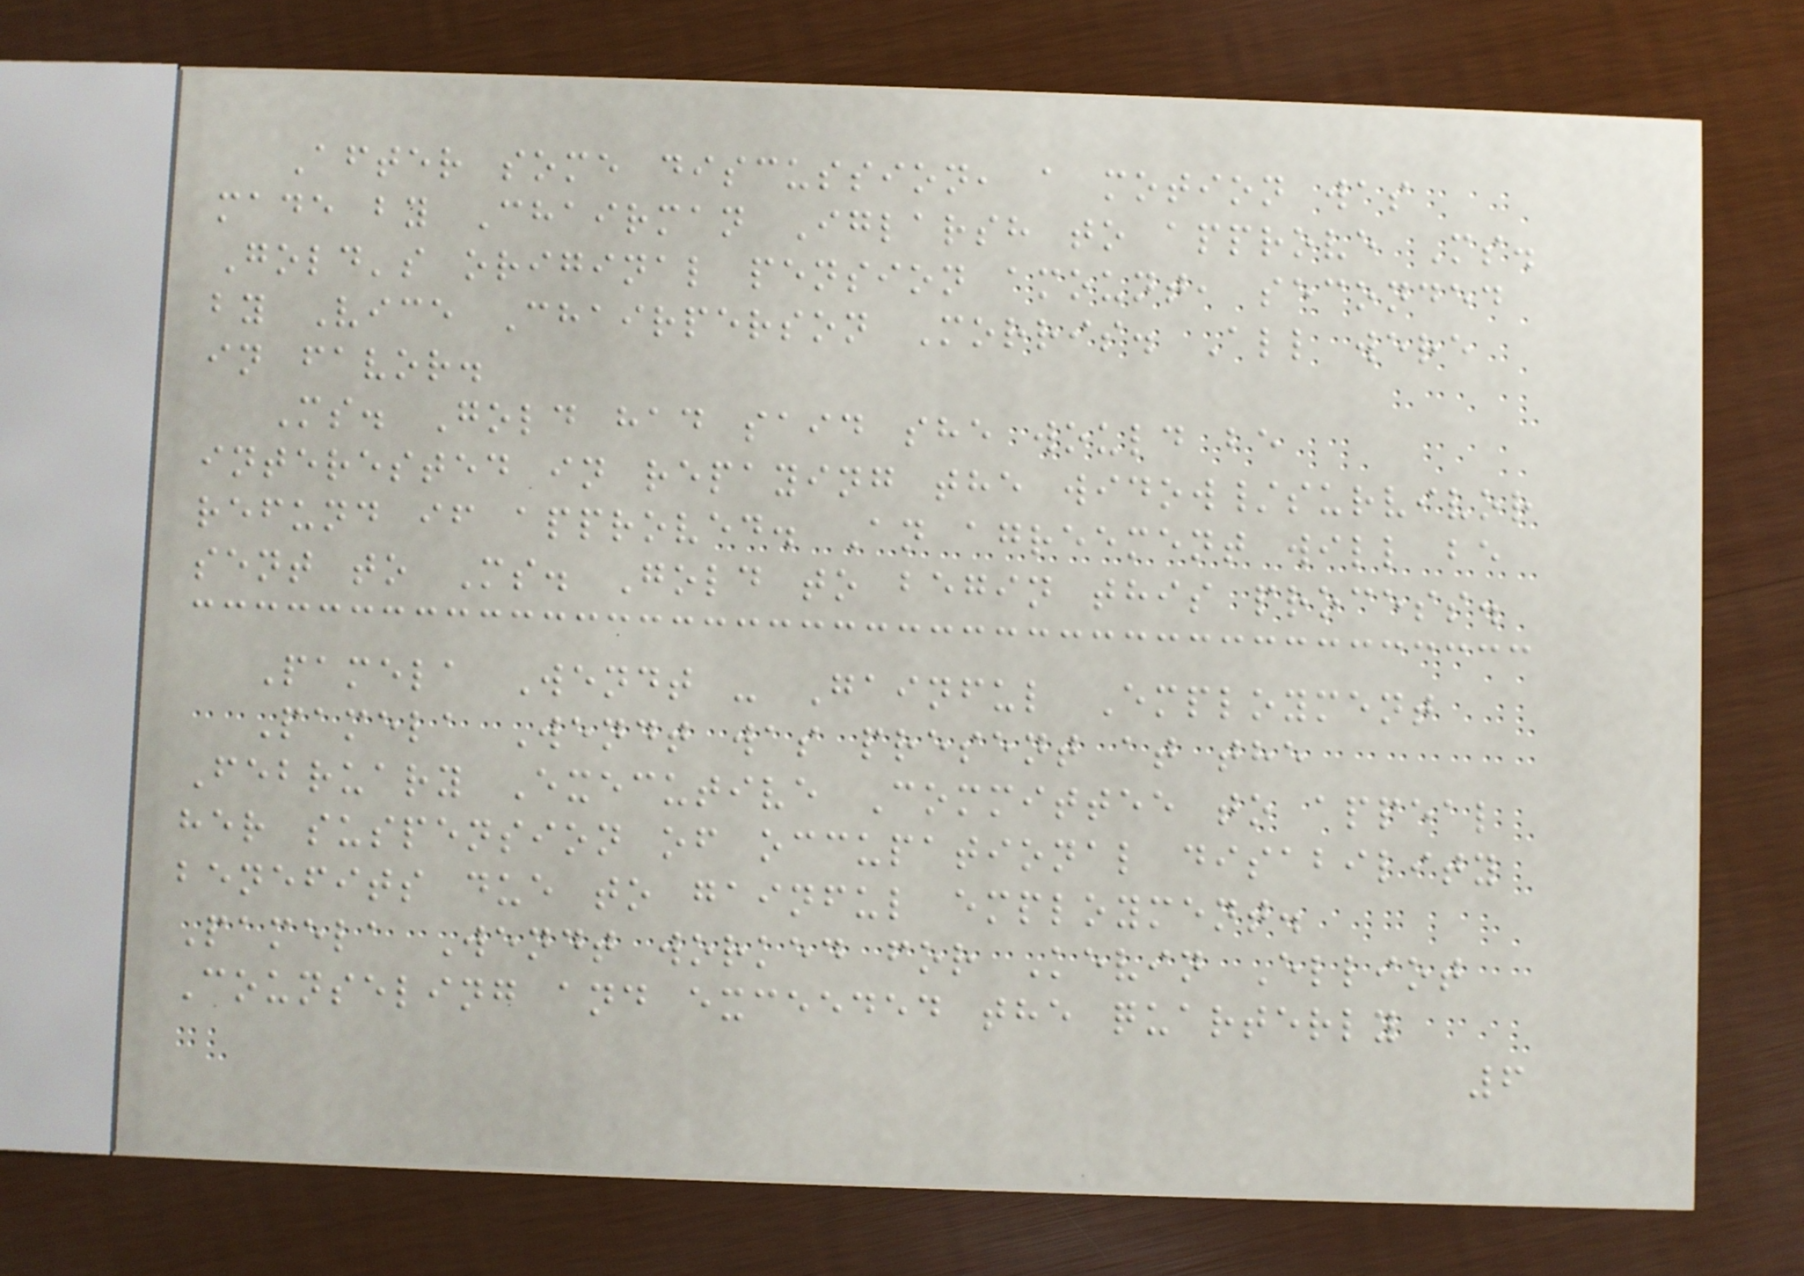After some discussion, a motion was
made by Chairman Iglarsh to approve Ms.
Gold's original pension amount, seconded
by Vice Chairperson Morris. All were
in favor.
Ms. Gold had said she would be
interested in repaying the widow/survivor
refund if approved. An agreement will be
sent to Ms. Gold to begin this process.
Pamela Wendt - Gainful Employment
Pamela Wendt was present at the
February Executive Committee to appeal
her suspension of occupational disability
benefits due to gainful employment.
Pamela Wendt worked for Kevin Elliot
Counseling and exceeded the quarterly
6
